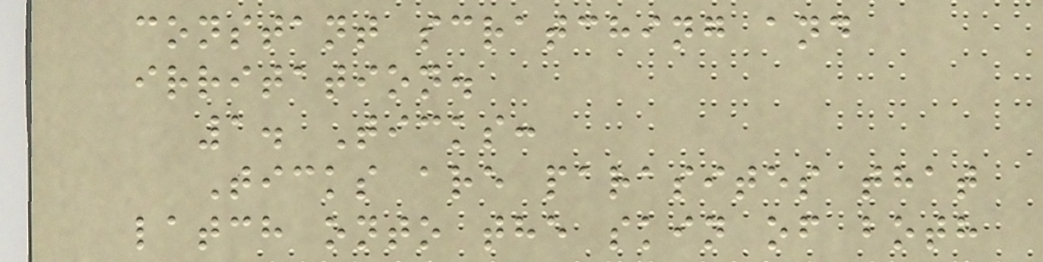constant scratching and
irritation.
1. Ticks:
Ticks are parasites that
latch onto the skin of both
